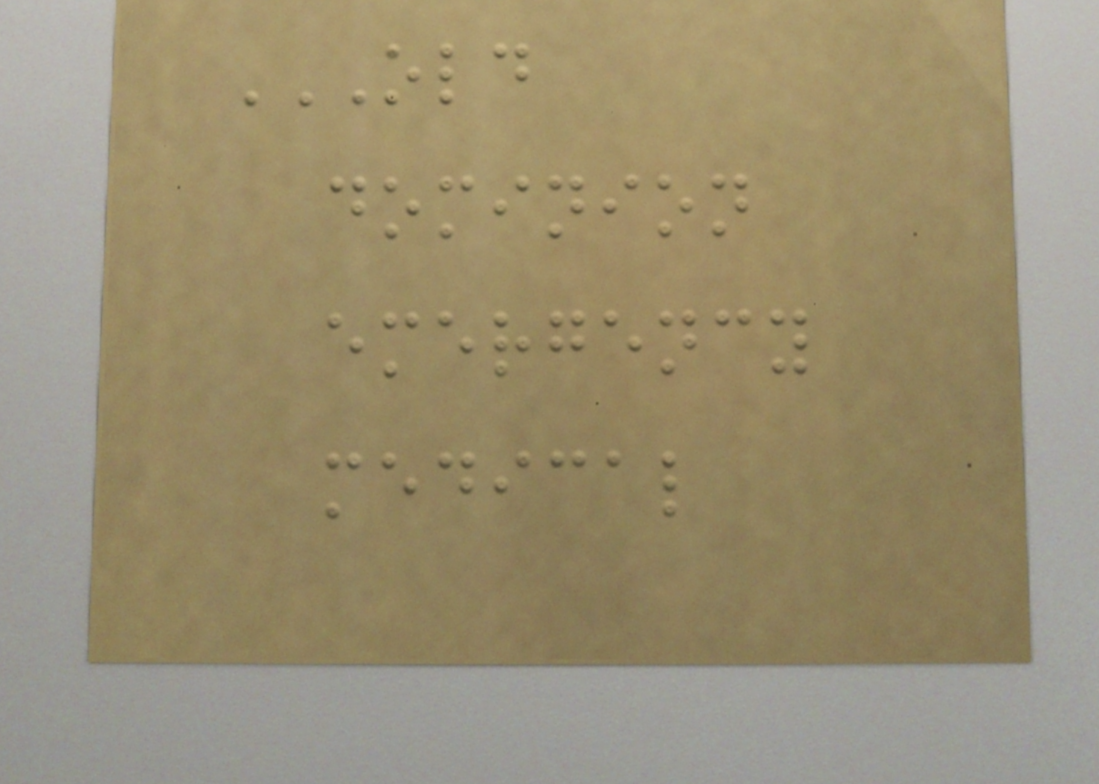OLD
DOMINION
EMERGENCY
MEDICAL
